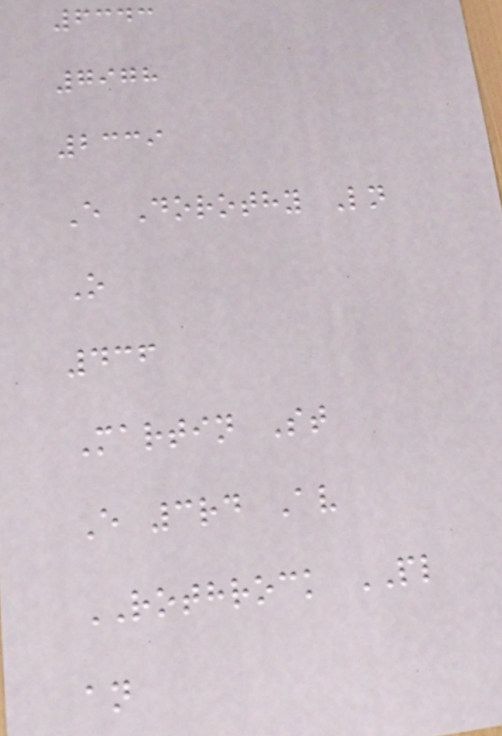6343
7978
2339
E Dorothy Ln
O
436
Martin St
E 3rd Av
ROTHROCK PL
an
